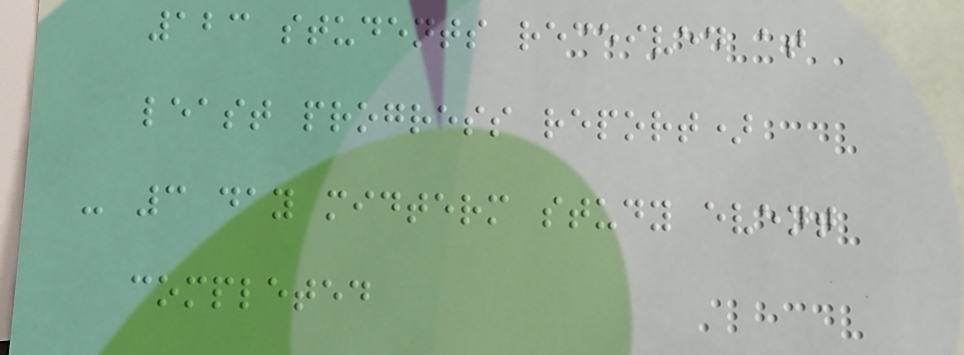123 students received at
least progress report)
- 3 day midterm study event
completed
